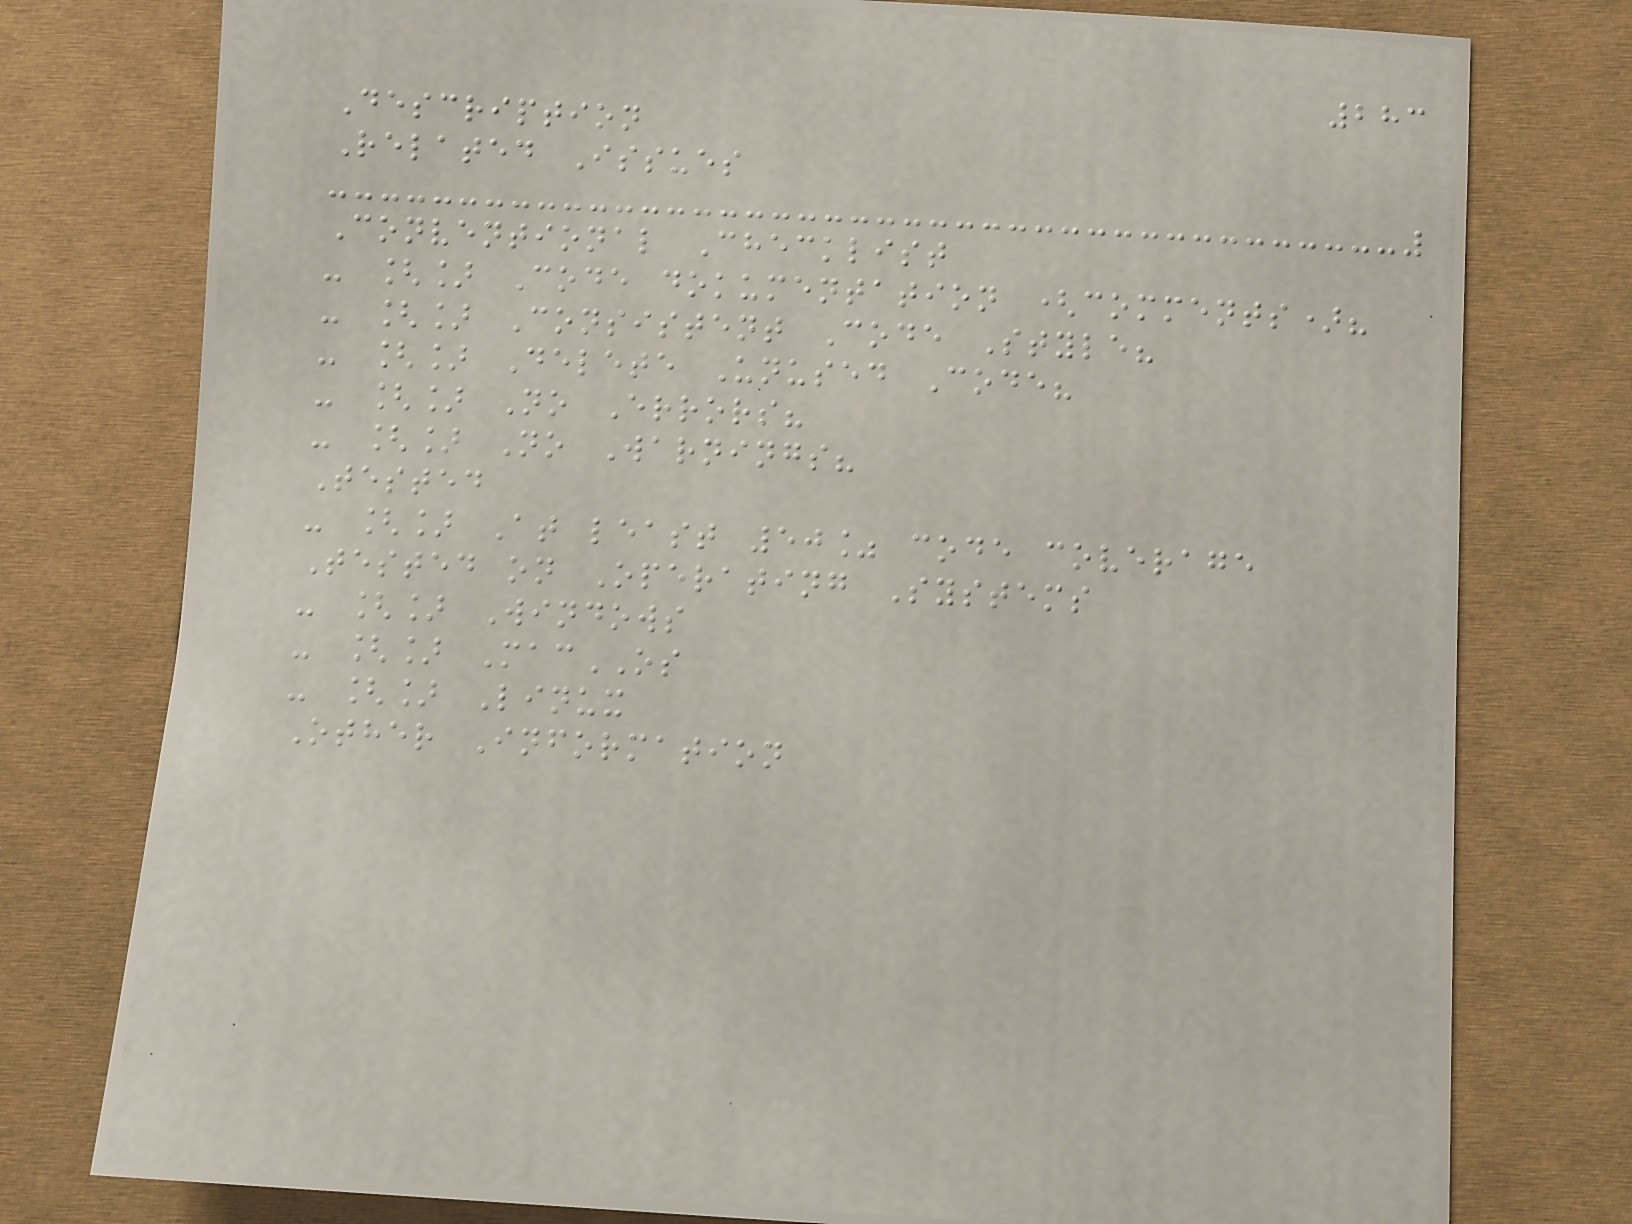283
Description
Related Issues
Conventional Checklist
- [] Code dokumentation (comments)?
- [] Consistent Code Style?
- [] Delete Unused Code?
- [] No Errors?
- [] No Warnings?
Tested
- [] At least 50% code coverage
Tested on Operating Systems
- [] Windows
- [] MacOS
- [] Linux
Other Information
